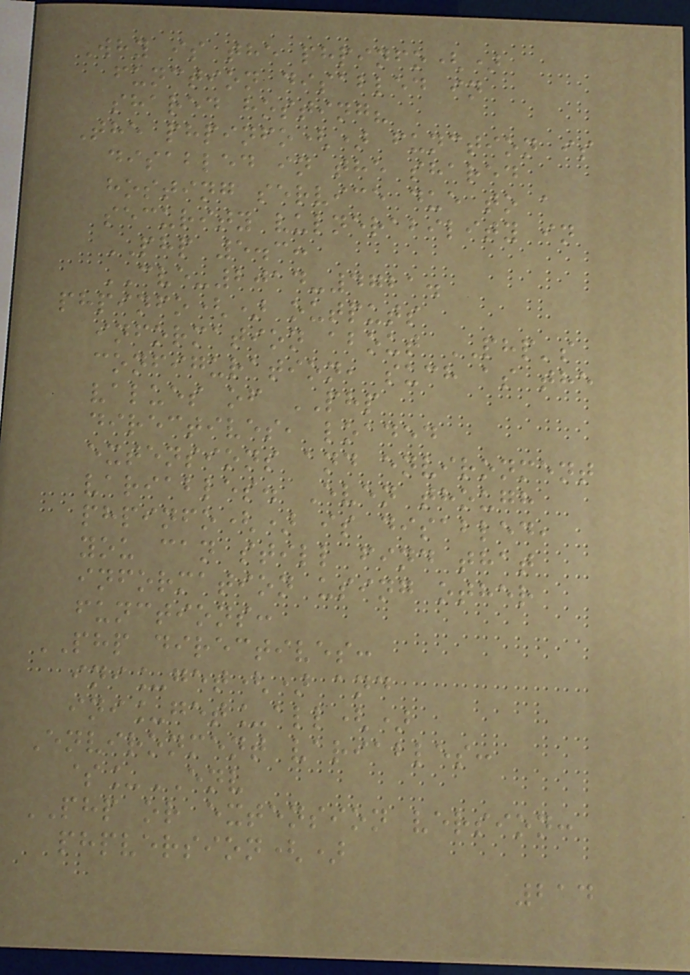Why is the phpinfo()
function disabled in
shared hosting?
The phpinfo() function is
disabled in the shared
hosting service due to a
security vulnerability in
PHP 5.3:
CVE-2014-4721.
phpinfo() outputs
information about PHP's
configuration, such as the
values of PHP
directives, loaded
extensions and environment
variables. Even though
phpinfo() is disabled,
you can still find that
information using other
functions:
PHP directives:
ini_get() and
ini_get_all()
Environment variables:
$_ENV
PHP or extension version:
phpversion()
214
